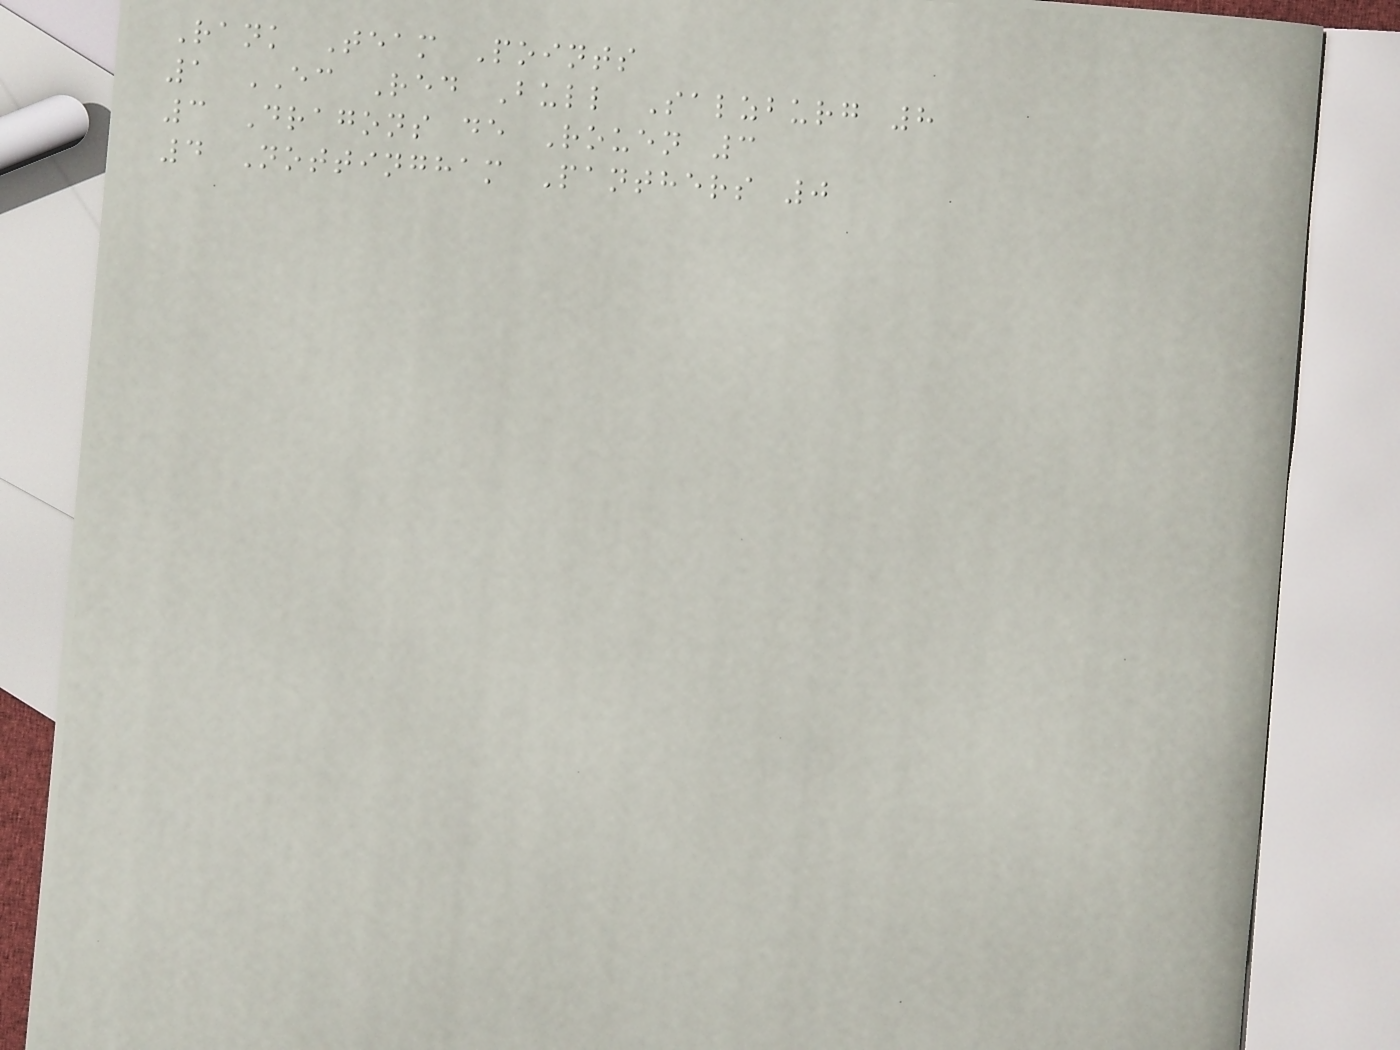Rank Team Points
1 EC Red Bull Salzburg 8
3 Dragons de Rouen 3
4 Nottingham Panthers 0
